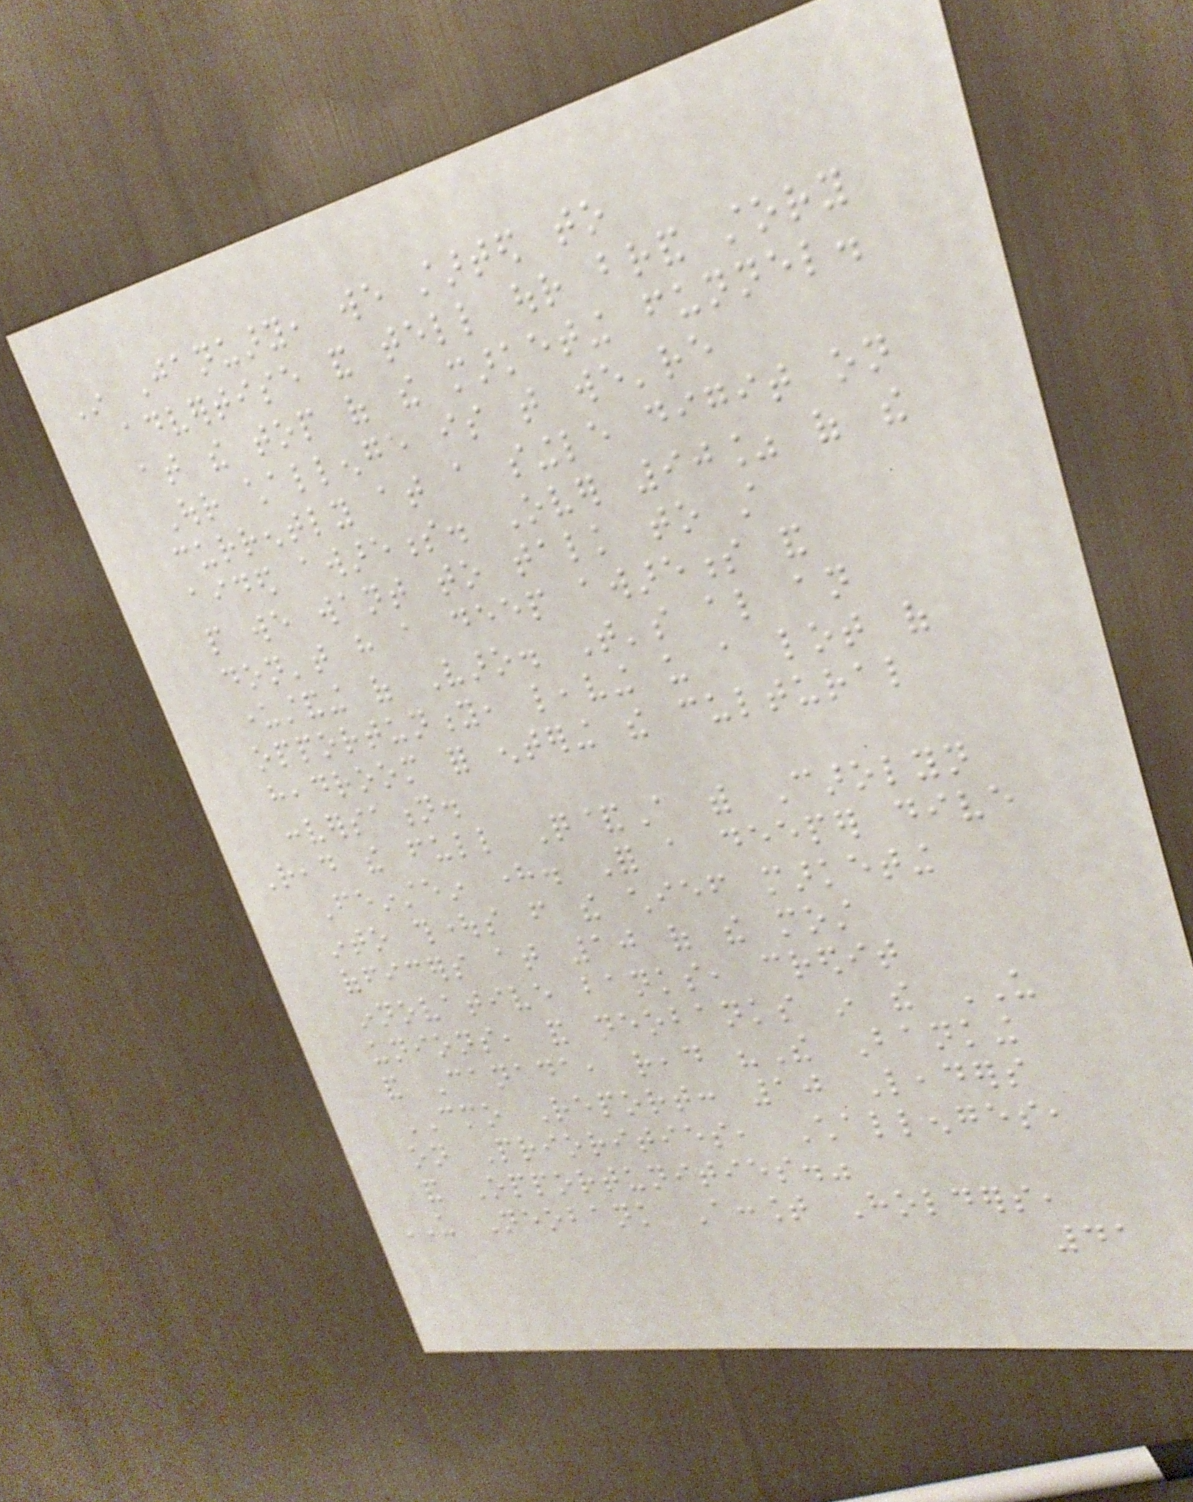In January, we started to
advertise and tell our brand story
at the top of the marketing funnel.
Our challenge is that we're
currently at a single digit on
aided awareness. Over 90% of the
people we want to talk to still
don't have a deep awareness and
understanding of Varo. That's also an
opportunity, leaving us a lot of
headroom for entering the cultural
conversation.
Read the full Q&A with Carolyn
Feinstein here. For a deeper dive
into thoughts from the chief marketing
officers at 10 of the most
innovative banks, credit
unions, and neobanks in the US
and Canada, read "The Banking
CMO Report: 10 Leaders
on Priorities, Challenges,
and Opportunities."
US Neobank Account Holders,
41
